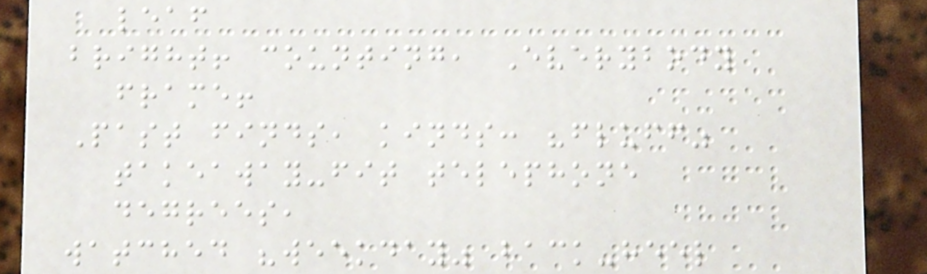leaf
bright! counting, Everybody
frame!
Past finds, kinds: "fluff"
takeaway-fit telephone
degrees,
watched "weekday" back-heel
